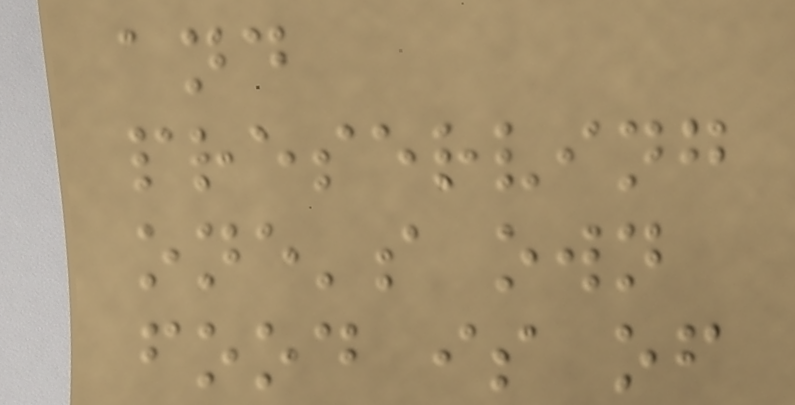and
preserving
one's own
food is of
